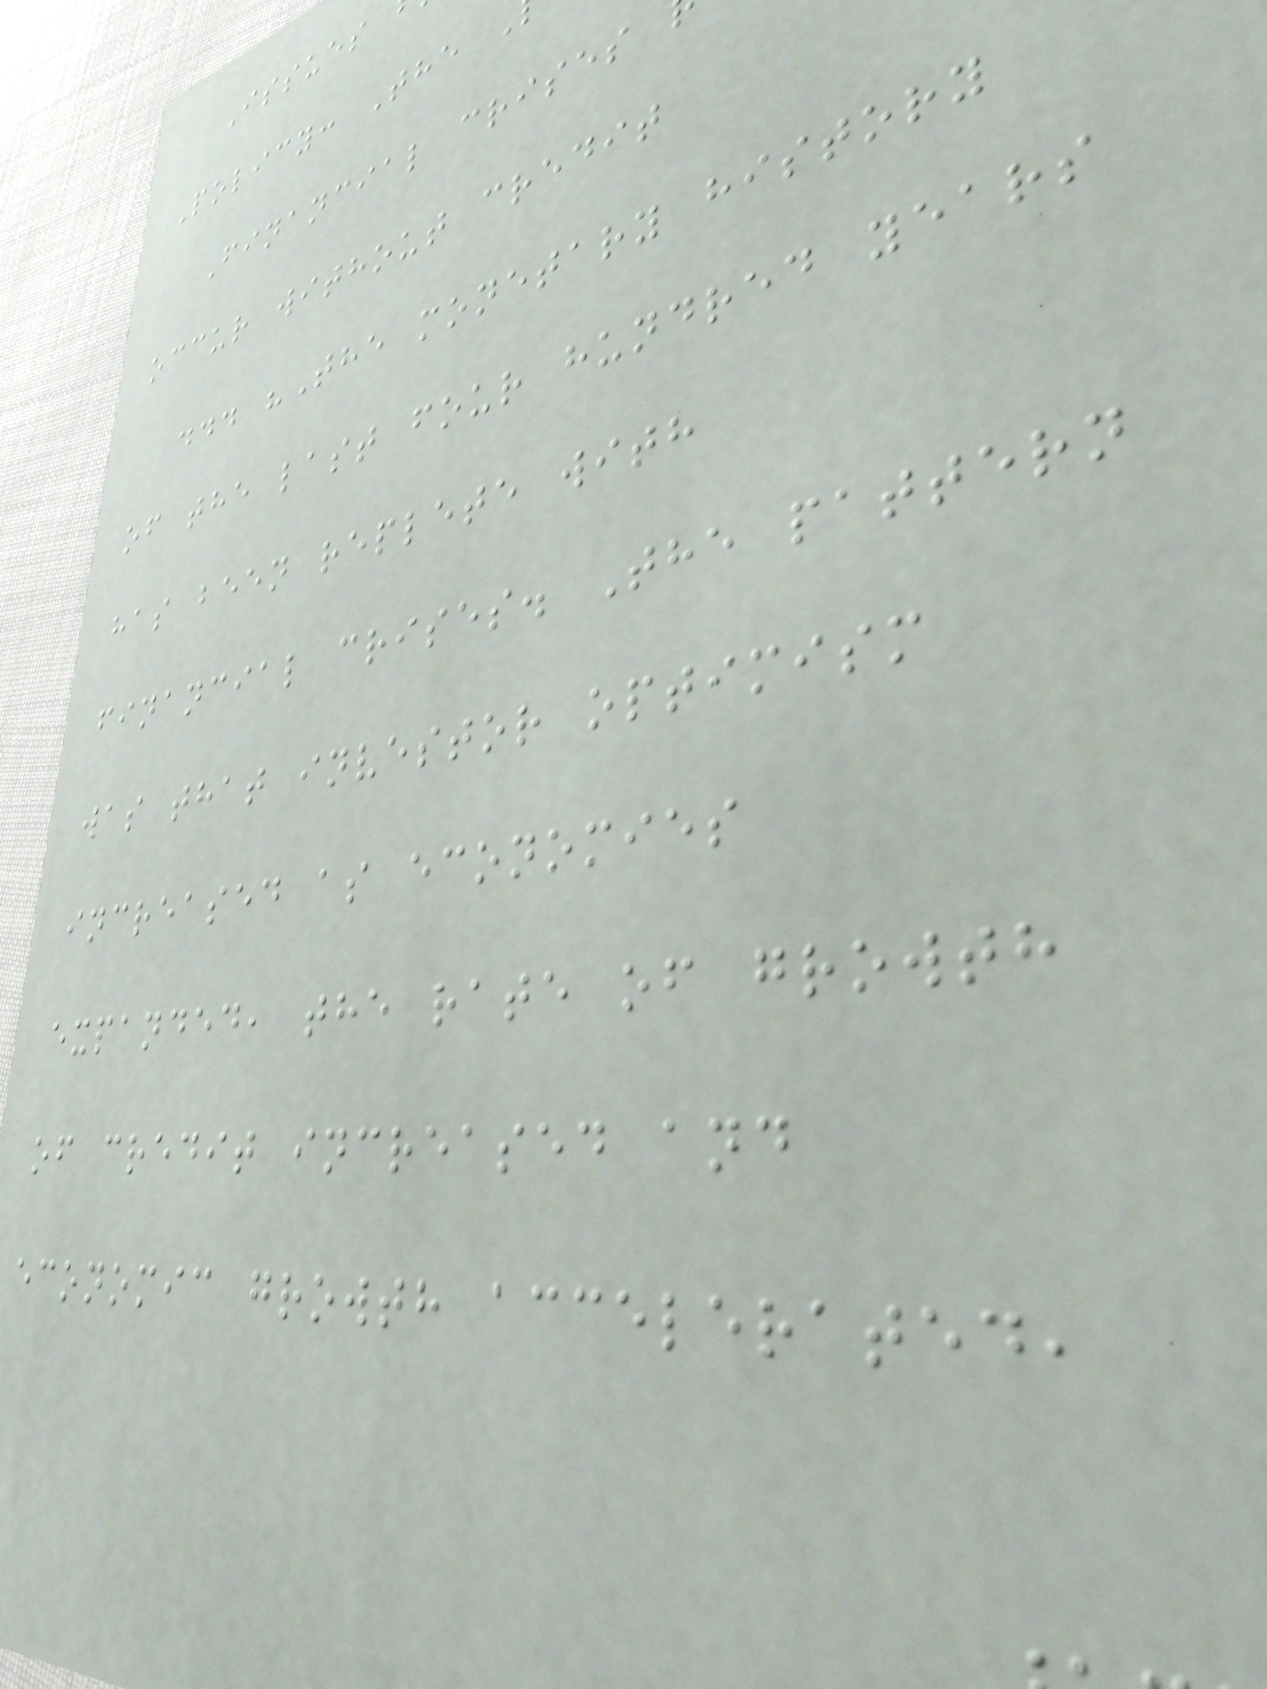Issues
Policy: The
Financial crises
occur without credit
... "The monetary history
of the last four hundred years
has been replete with
financial crises. The pattern
was that investor optimism
increased as economies
expanded, the rate of growth
of credit increased and
economic growth accelerated,
